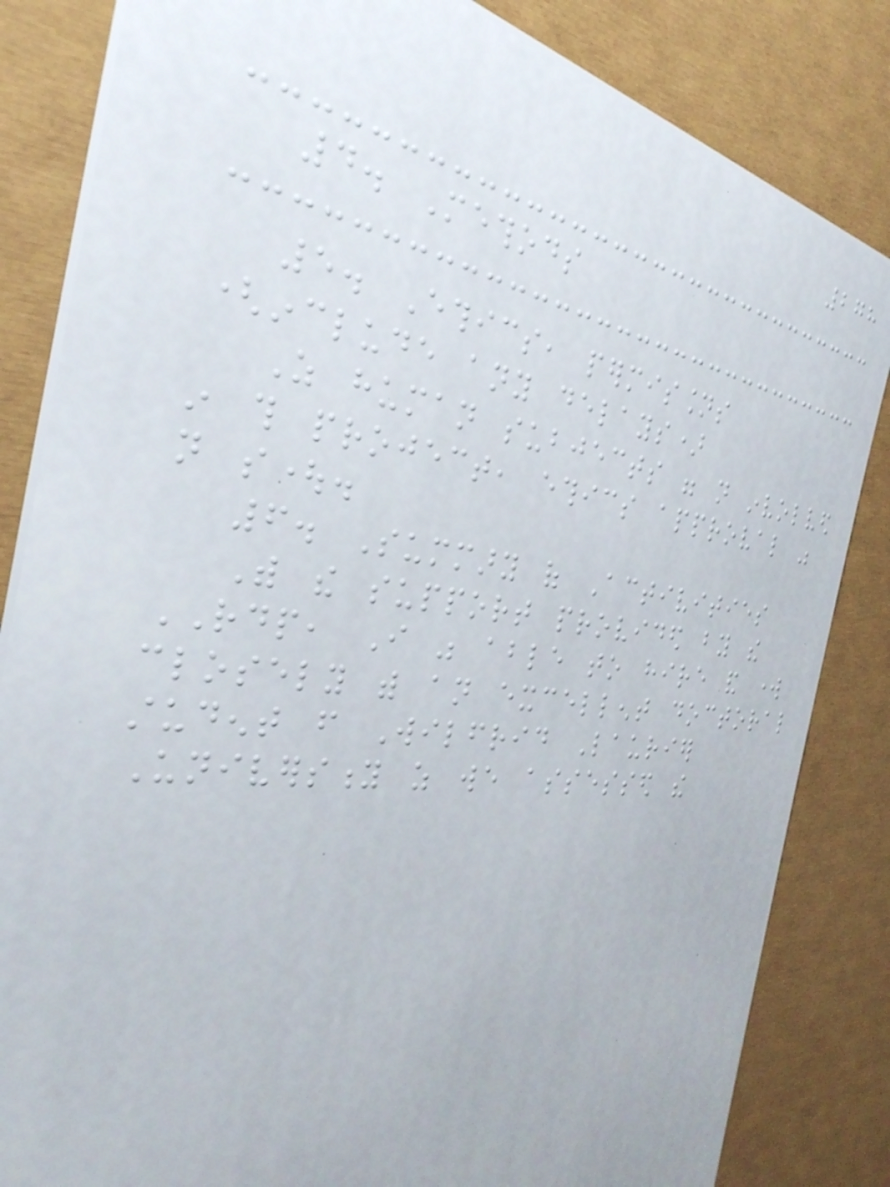278
4. Methods
5. Ethics, permissions
(include any delays)
As human subjects were not involved
in this project, ethics approval was
not sought.
6. Summary of Activities
With the support provided by the
RDP, I was able to hire and work
closely with an excellent doctoral
student from Wilfrid Laurier
University as we assessed the
